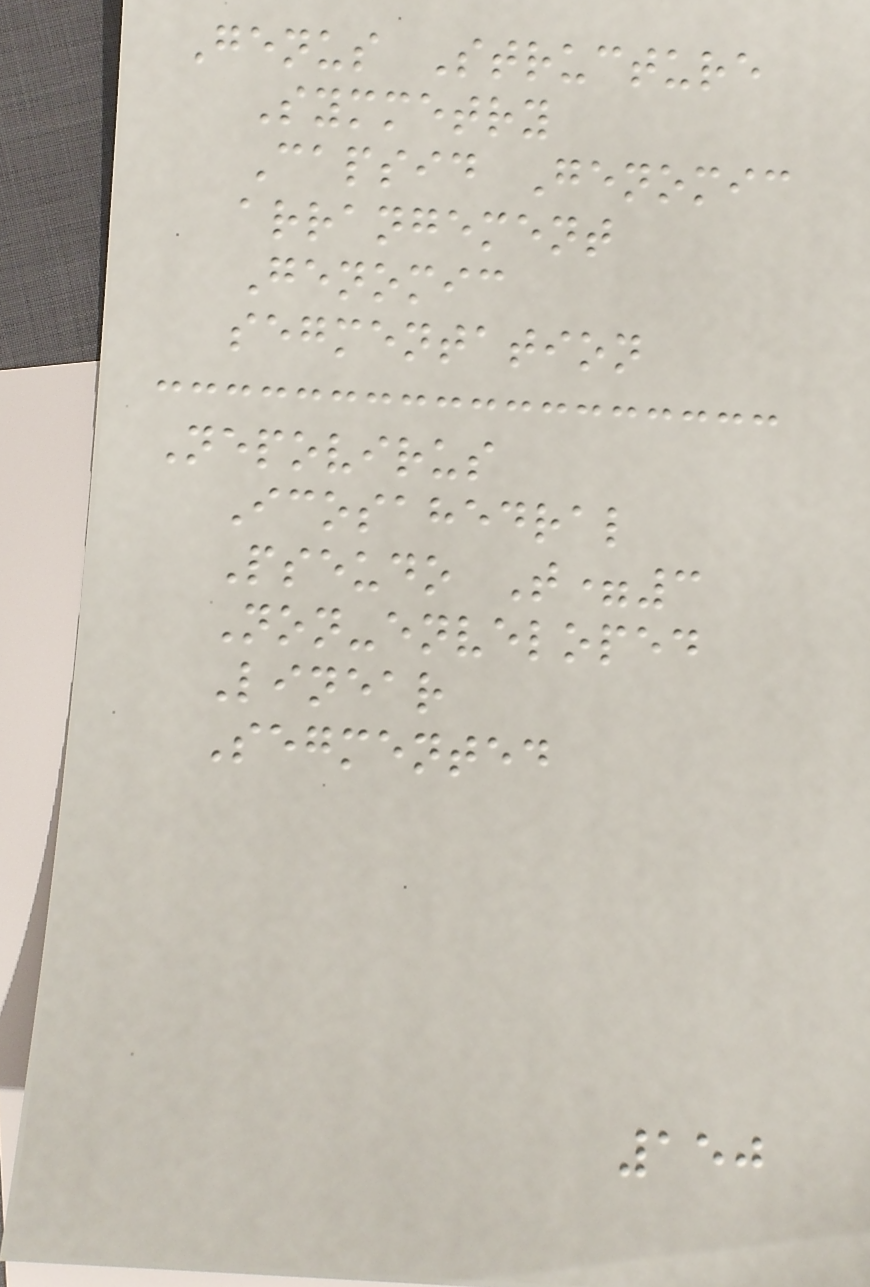Genus Structure
Symmetry
Capsid Genomic
arrangement
Genomic
segmentation
Nepovirus
Icosahedral
Pseudo T=3
Non-enveloped
Linear
Segmented
150
